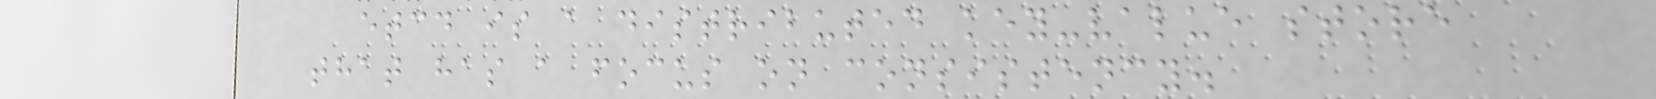etcd is a distributed key-value store
that has a focus on consistency.
